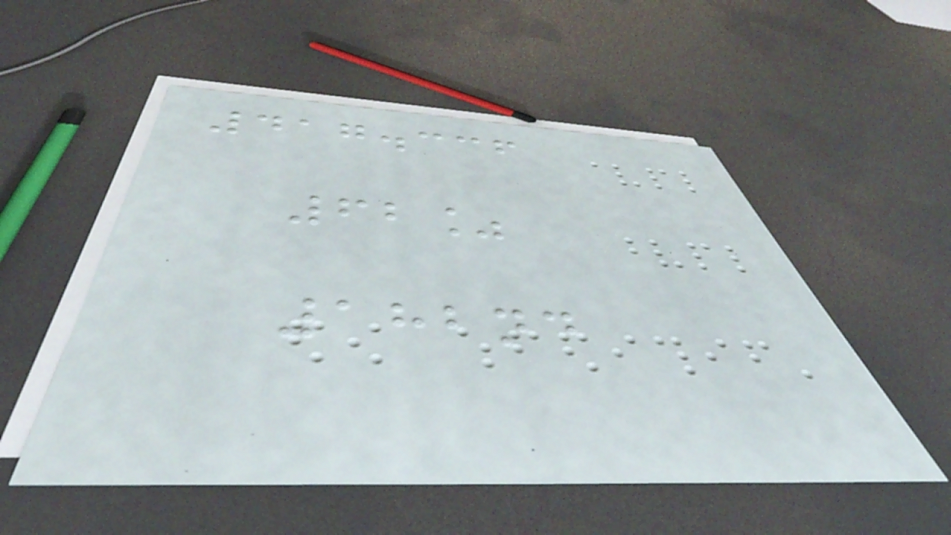417.336
62%
182nd
